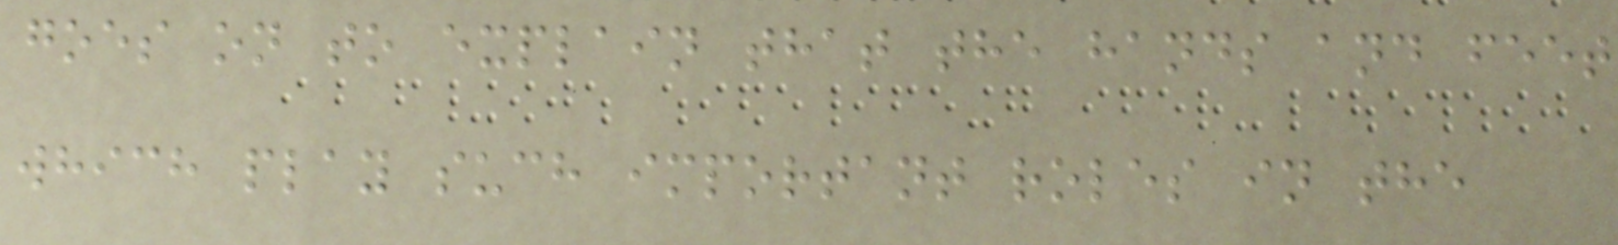goes on to explain that the hands and feet
which play such important roles in the
